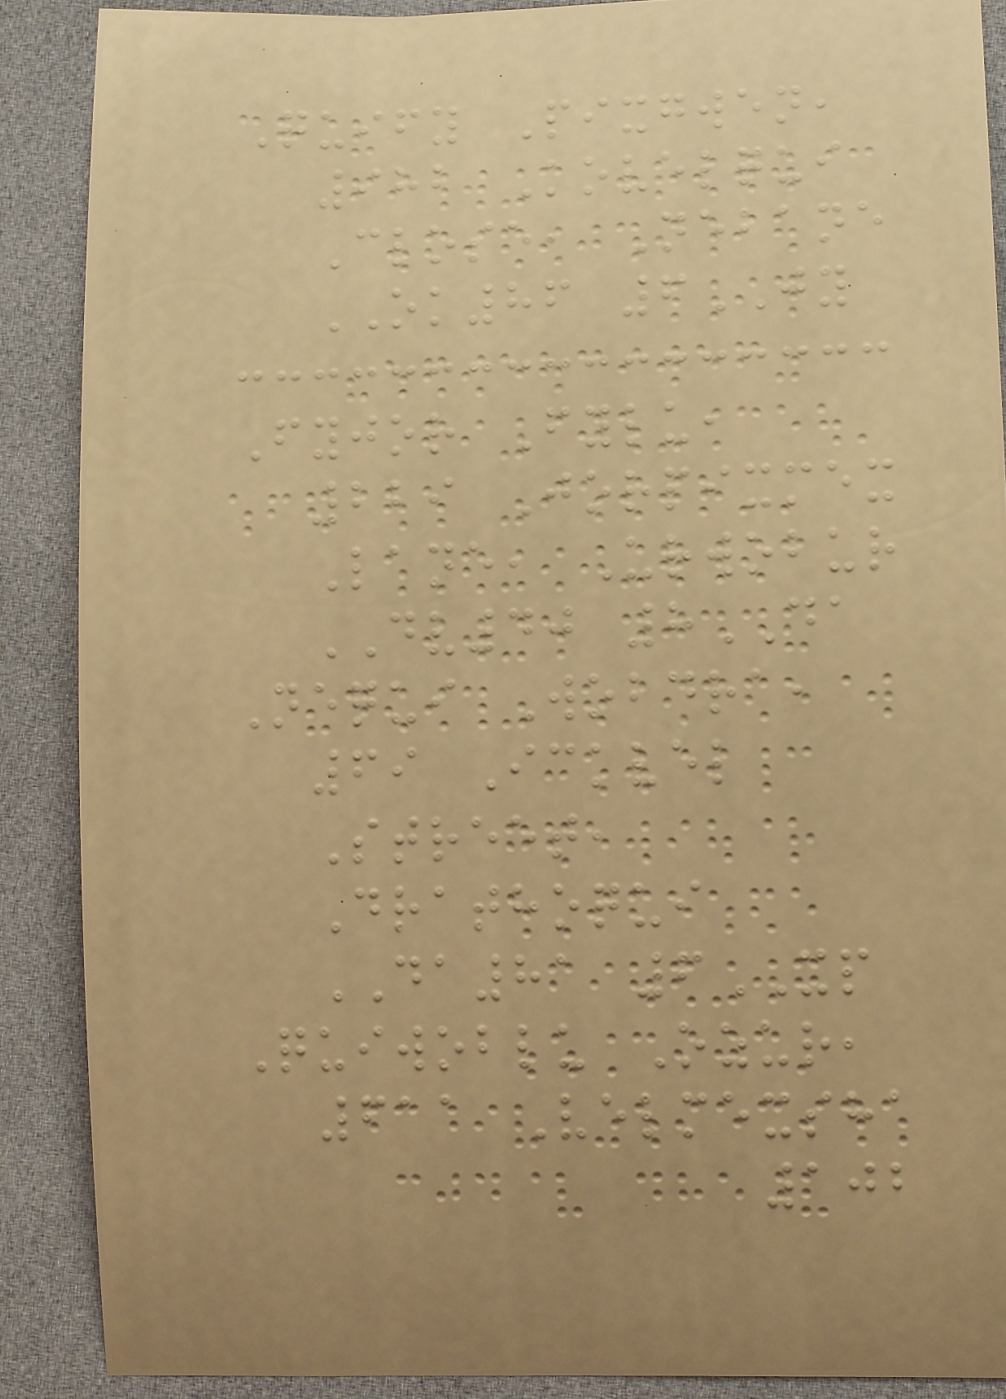Quify Pixgwen,
982 Kovelqui
Close, Nebane
OK86 6JY
Fyjor Fylu,
229 Jorpixmex
Lane, Urwobur
DV40 8DA
Nequi Wobdra,
69 Ickvel
Street,
Drathoqui
DA81 6XP
Quiwoblu Ozur,
611 Velmexsha
102
